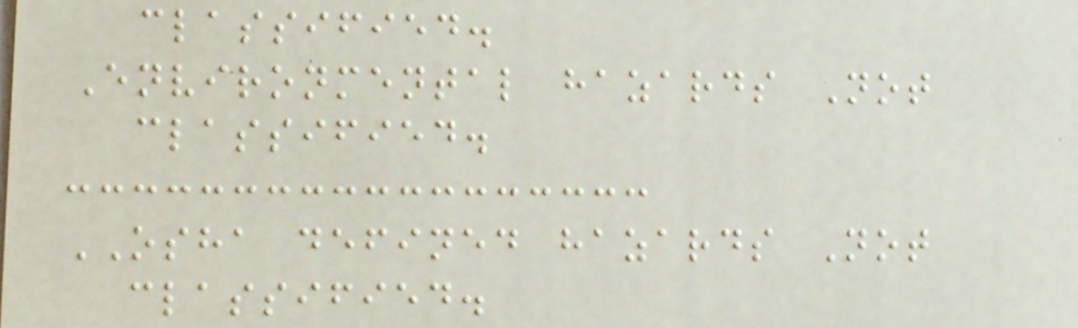classified.
Environmental hazards Not
classified.
OSHA defined hazards Not
classified.
